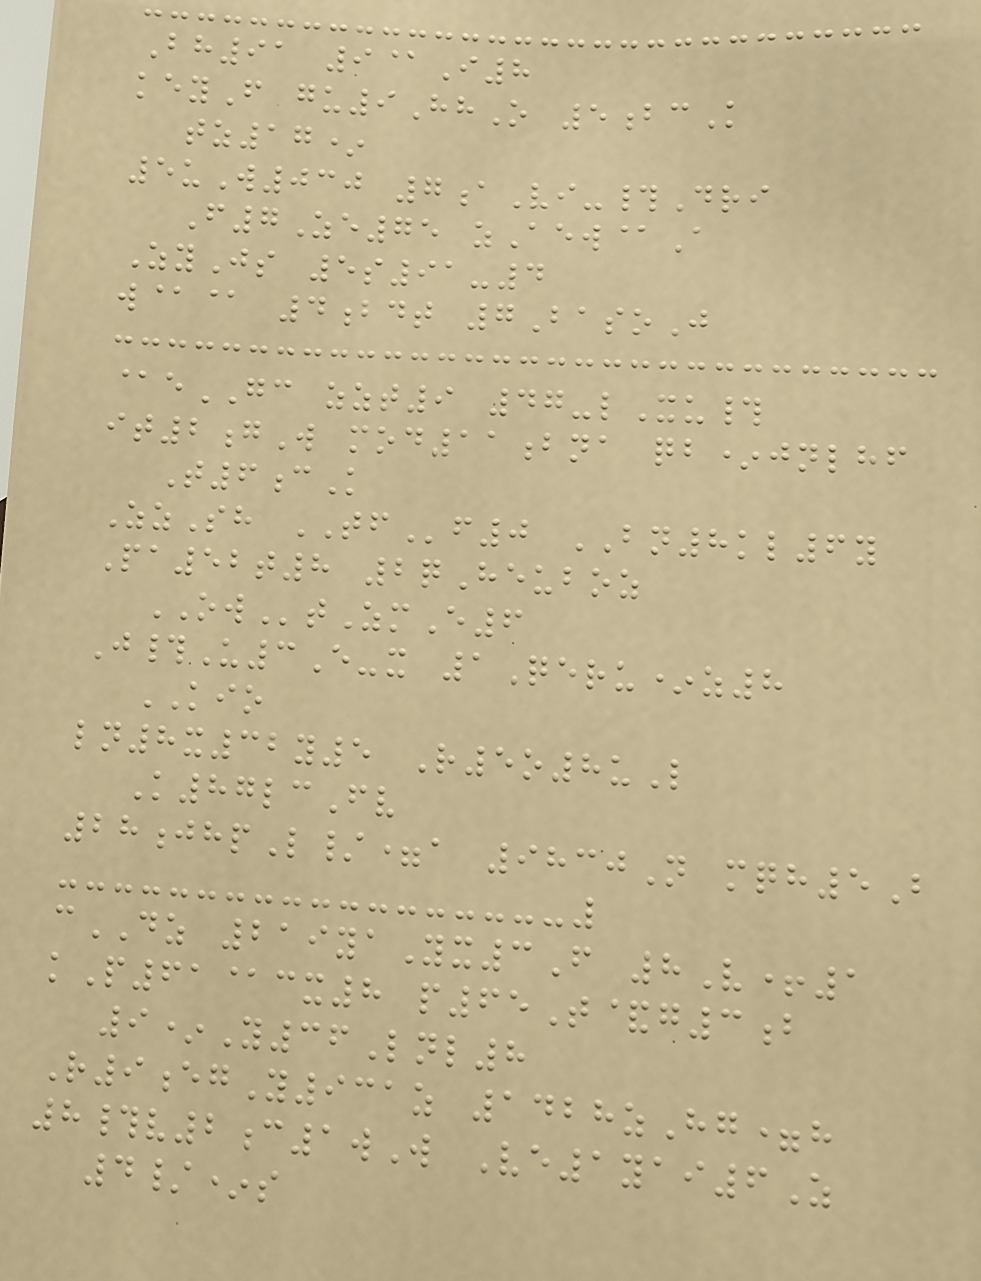Bh91 9@I8
keyF gu9HhO 5bcK
tz17*
5uW030 7aVi-#Dri
F7Ze75 zAew@A
ZyJs 5s91-4
w@@ 4bdt 7BasoJ
@eGC zzt9 47-lXu#
it2gW mod11bna qb*jnlhf
T6cK
ZzSh TFf0 BN8kl6y
Pa52t8 2qHeuboz
OWtZmE6
J#U3E-x 1Qeru*z8
KIO
ln8x32y5 R5o8uL
K87lcFv
28jhpL/=a 9830N mqh5B
cDZ 219yaYx3F 8V+1
kP61@cx8 p65T&g3b
9*Y36Lnl8
R9egY931z 1428zHg=h
8#v2c1wW Ve1yai6Z
4/*s
